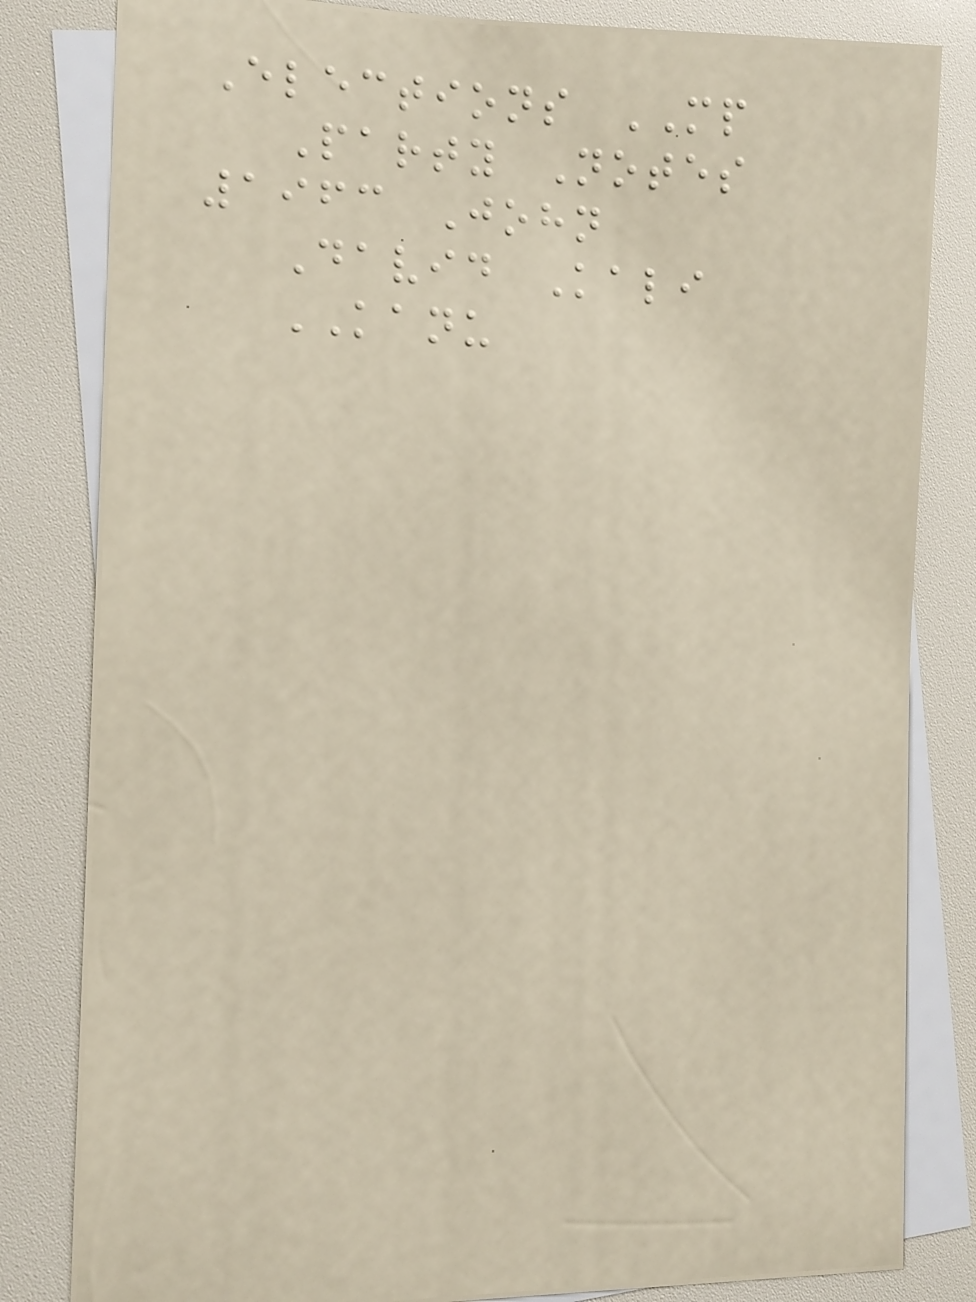Elections MP
Party Notes
1963 John
David Kali
KANU
